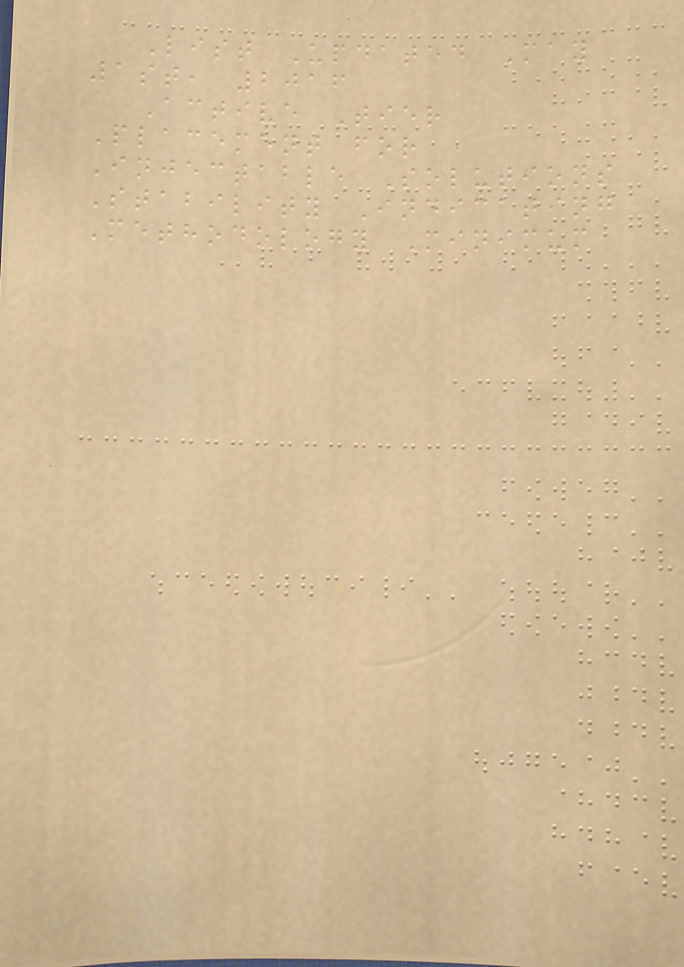List Updated May
1st, 2016
Active Tier
Placement for
Injectable Solutions
Stability Indicating
Methodology Minimum
